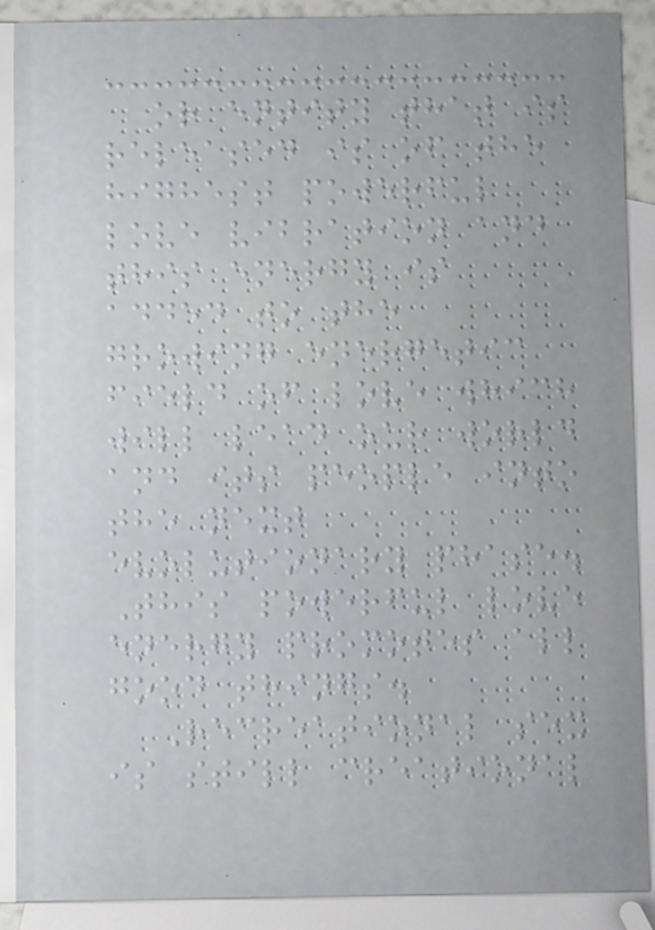or entity that is
released is of the
highest powerful
love vibration and
this energy is
added to the
growing energetic
field of love which
will lead our world
and its people into
the next
evolutionary phase.
This powerful love
energy promotes all
good things.
Recreational sex
is still creational
